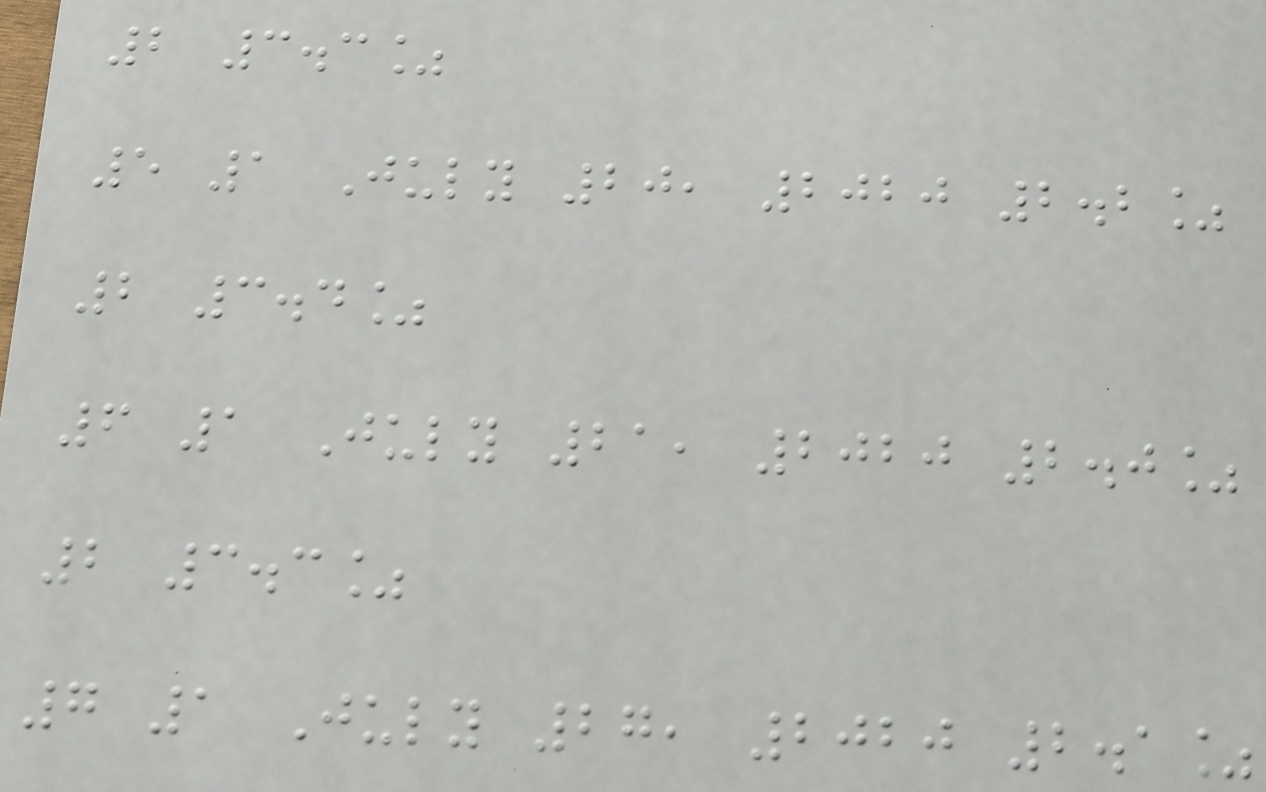2 3.3%
5 1 July 20, 2020 2.2%
2 3.4%
6 1 July 21, 2020 2.0%
2 3.3%
7 1 July 27, 2020 2.1%
